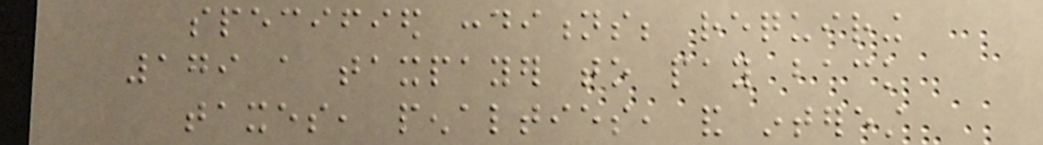specified conditions; requiring
179 a taxpayer to pay back
taxes, penalties, and interest
